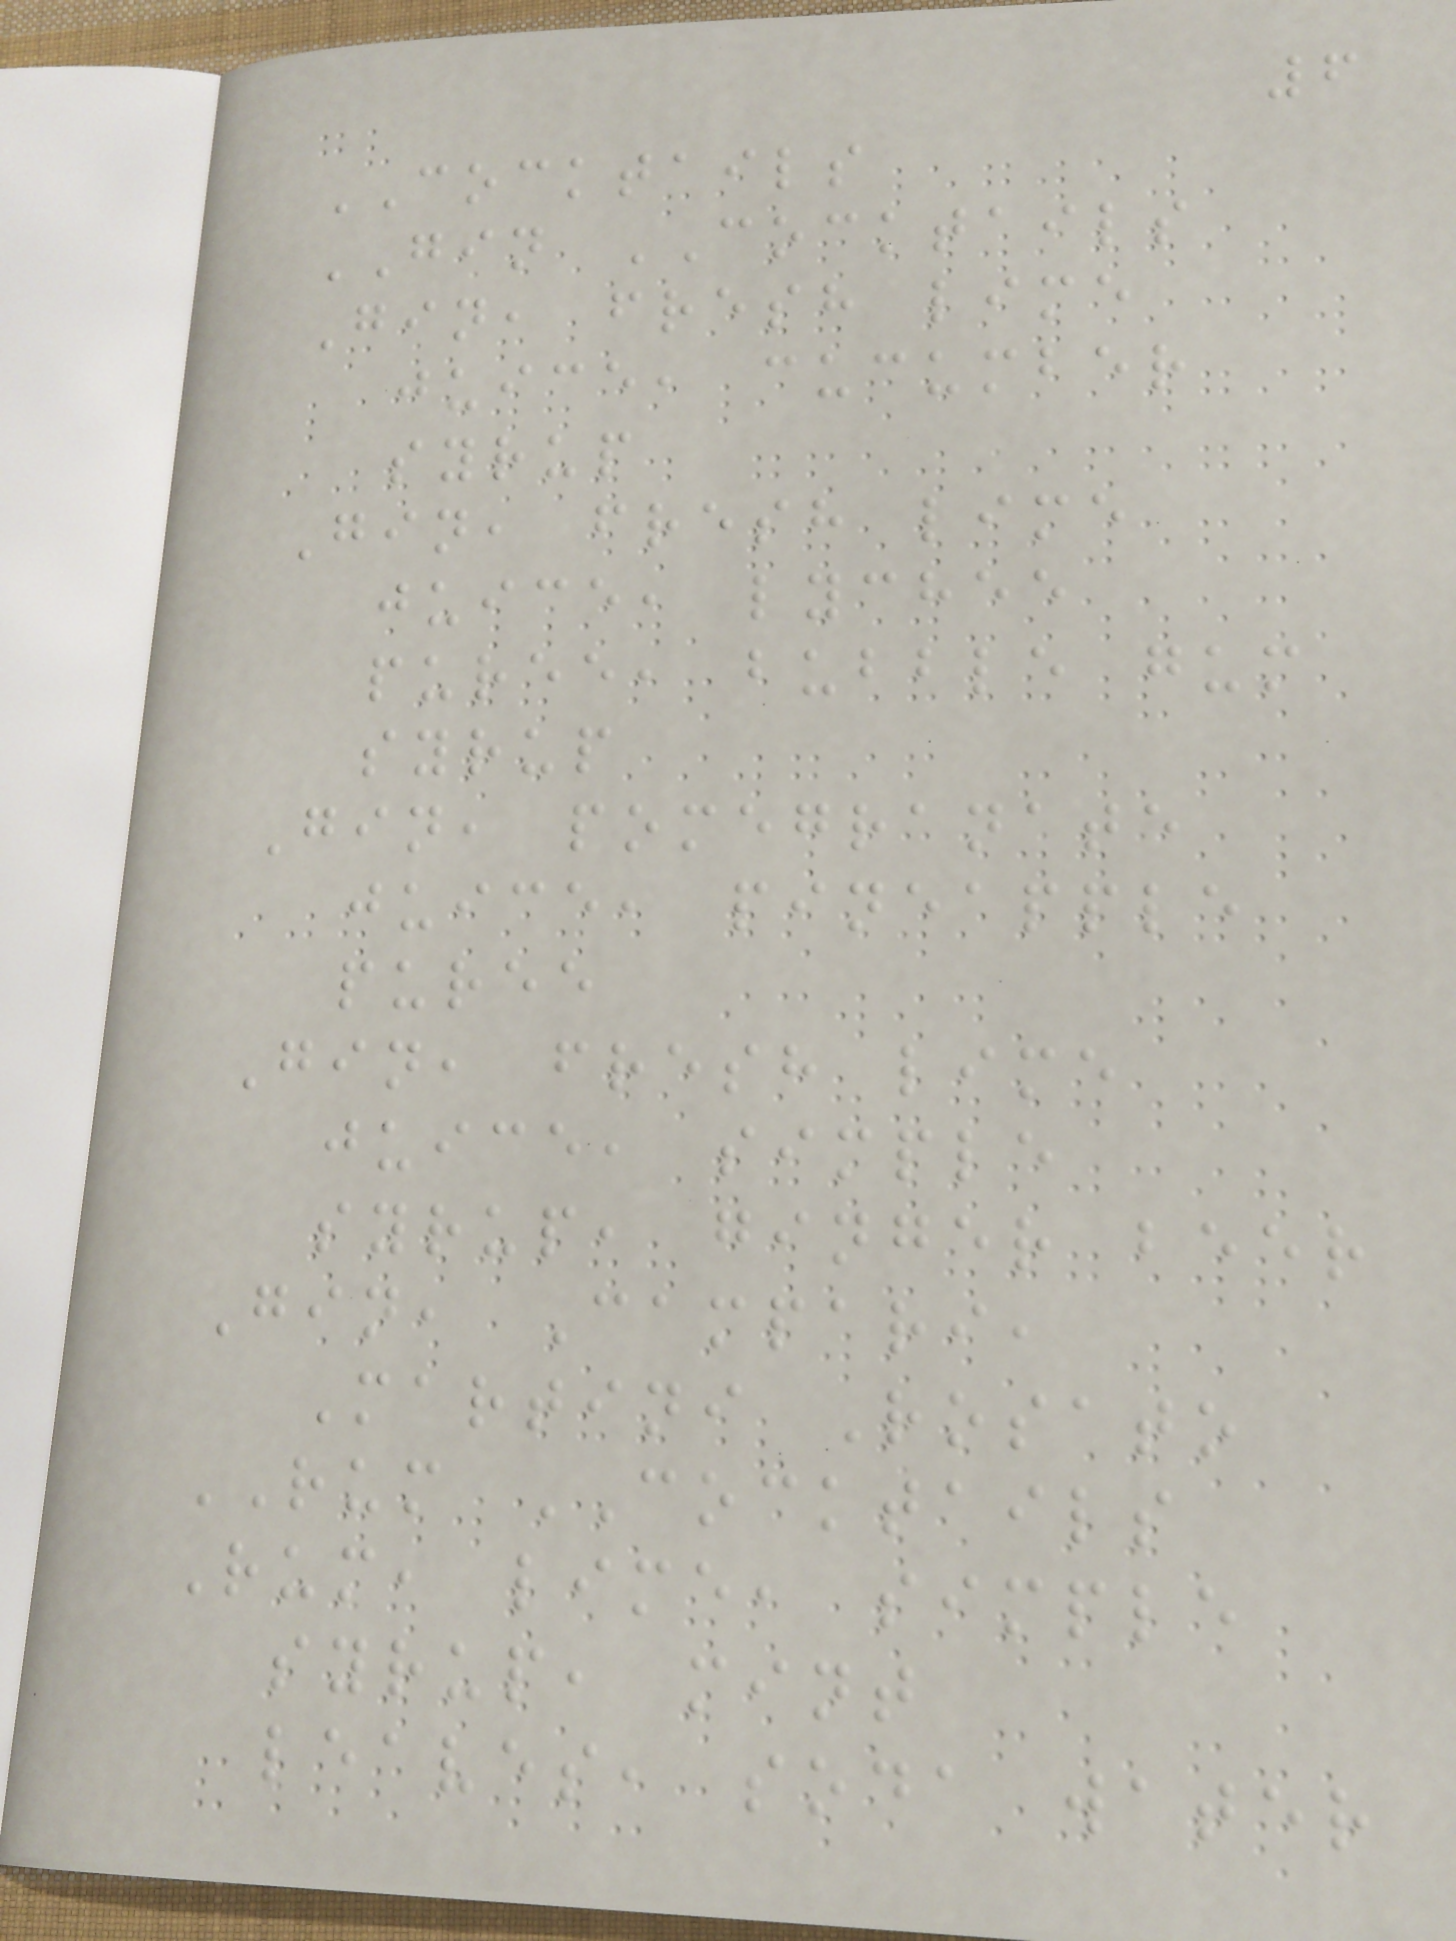6
COCKTAILS
GIN COCKTAILS
Gin, fresh lime
juice, cucumber
syrup
Gin, fresh lime
juice, lychee
puree, bubble gum
syrup
Gin, pomegranate
juice, pineapple
puree
Gin, fresh lime
juice, simple
syrup, ginger beer
Gin, Campari,
Martini Rosato
RUM COCKTAILS
Rum, lime, simple
syrup, mint
leaves, soda water
